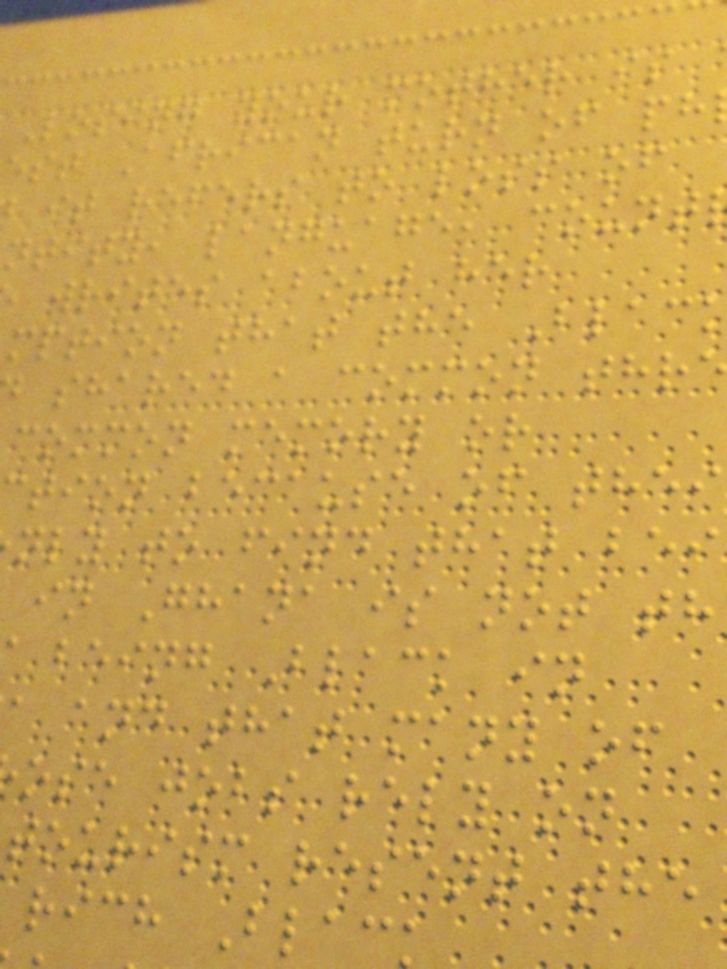Losing your mother is
est African turn of ph
it refers to loss of
ntity, language, count
writes about her
mption that the Blac
shared a common thr
common memory or
tion because of thei
nly to find that bei
in Ghana is not th
being Black in
a and that many of
ose jobs rely on
tourism resent the
rich Blac
